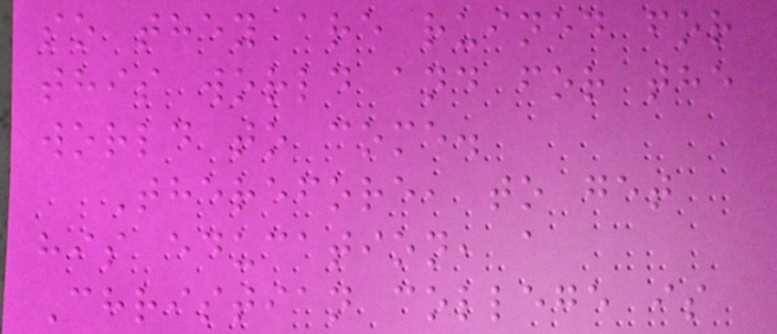so they are ruined for
this world and for the
world to come.
Therefore, to get
his education, a
Christian college is
